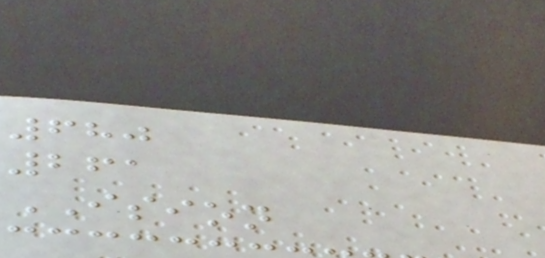680
261
ISION
